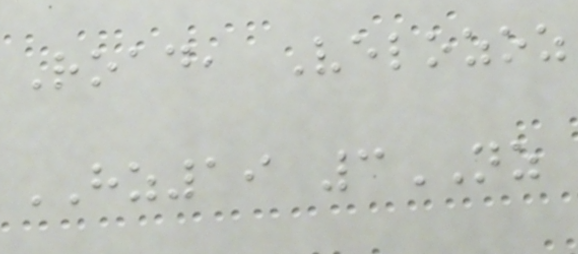Road, Velozoz
HZ19 3NZ
